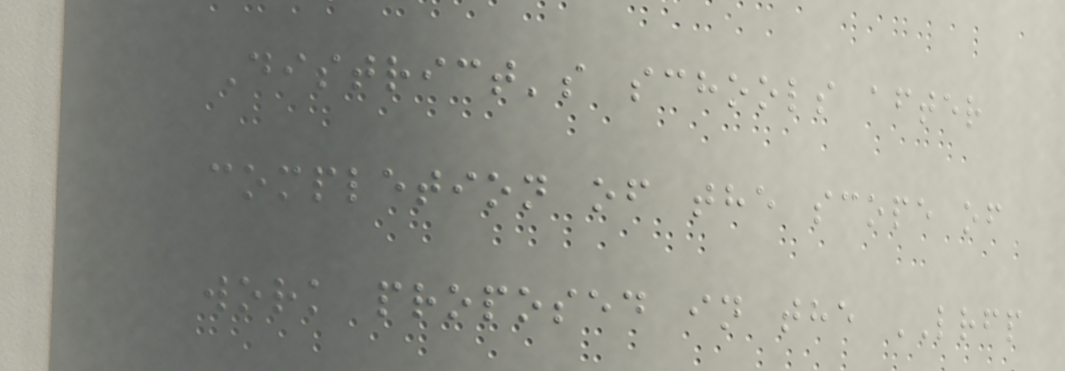District's schools after
completion of the scope of
work proposed in the LRFP
